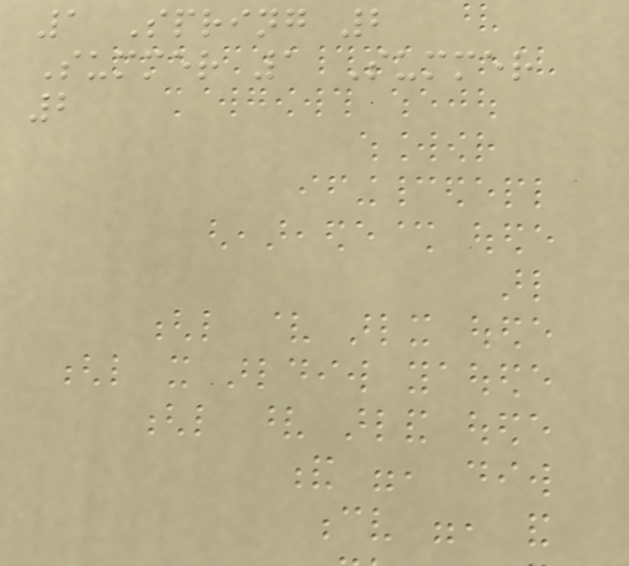1 Spring 2
Summer 1 Summer
2
